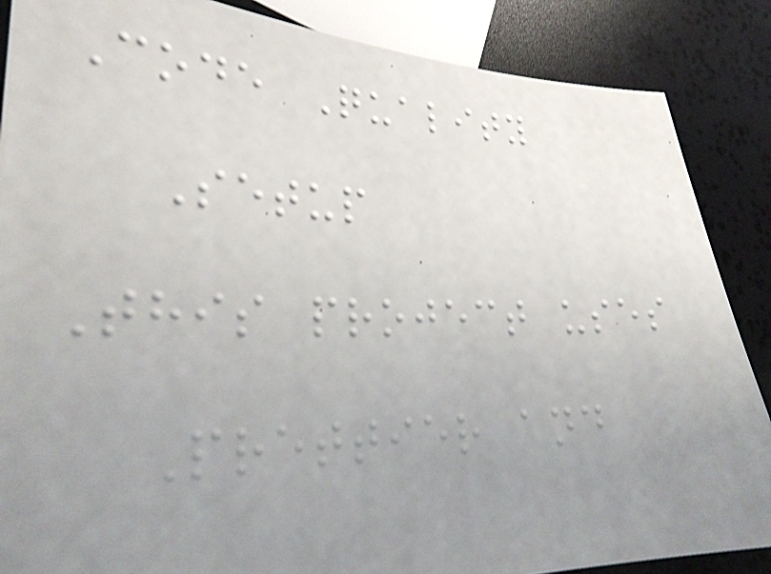Code Quality
Setup
This project uses
Prettier and
